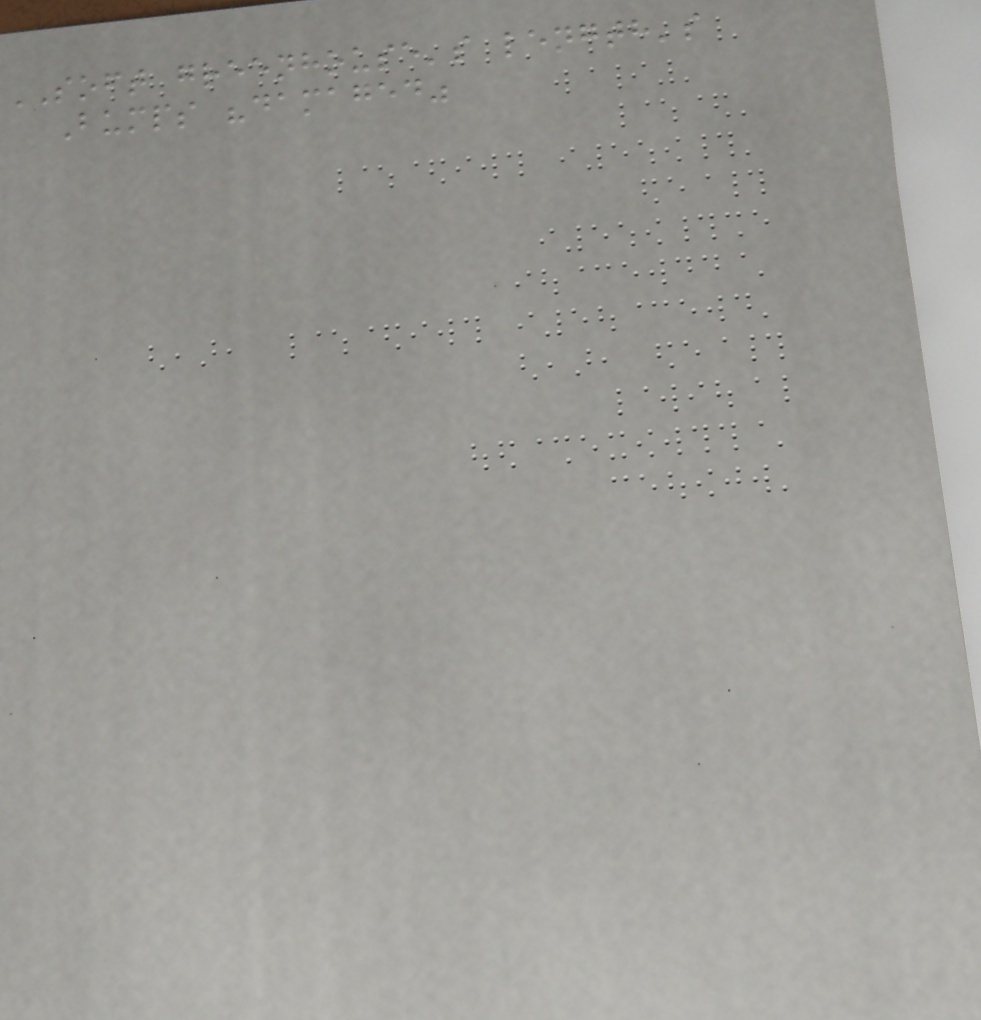SOFT greenhouse's length's
Bumps "damaged"
